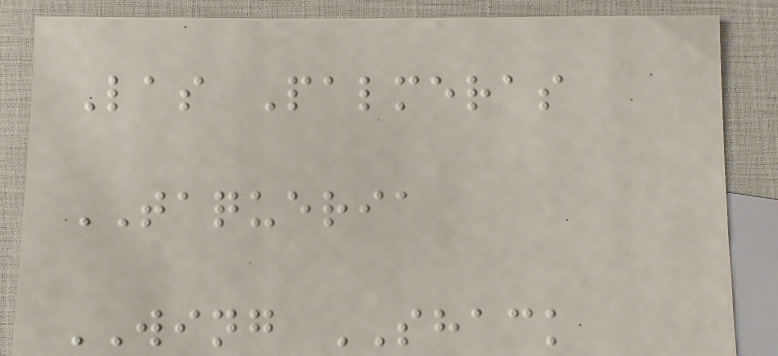Las Palmeras
TAQUERIA
WING SHACK
